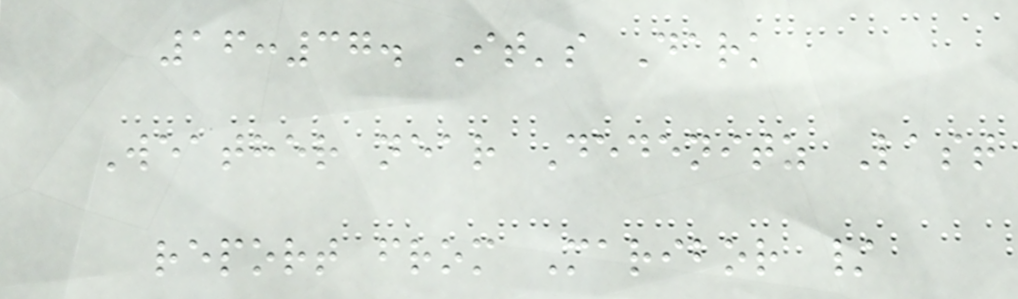16:37. It's Dark
Weather near Dedenitz Last
report from Maribor /
